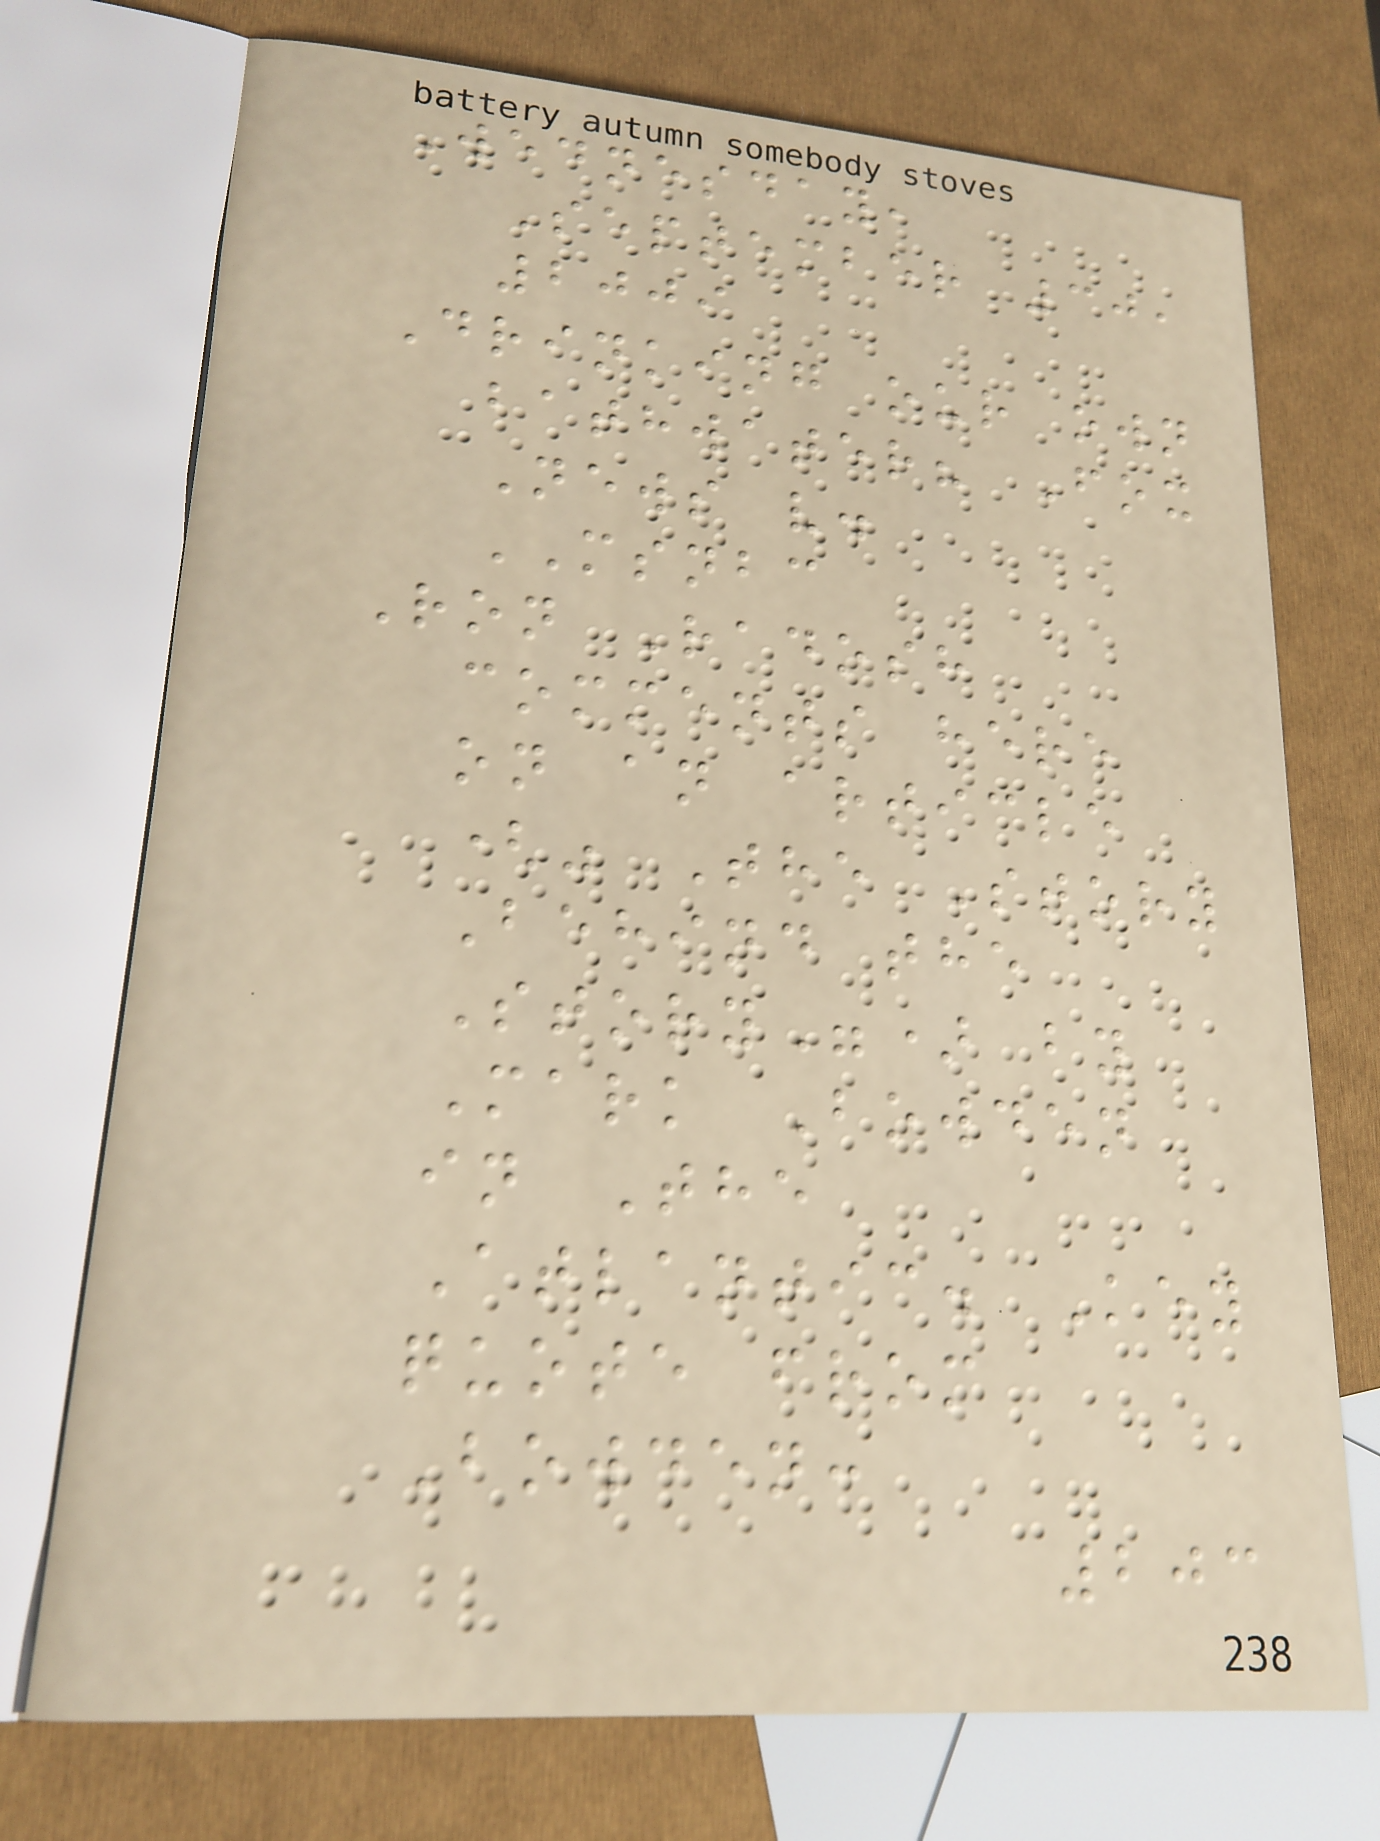Wednesday,
September 30,
2009
Drinking our own
bathwater? Fox
News v.
MSNBC
Ron Radosh
comments here
on an article
(" The Story
Behind the
Story") by
Mark Bowden
in The
Atlantic. Key
quote from
Bowden:
203
